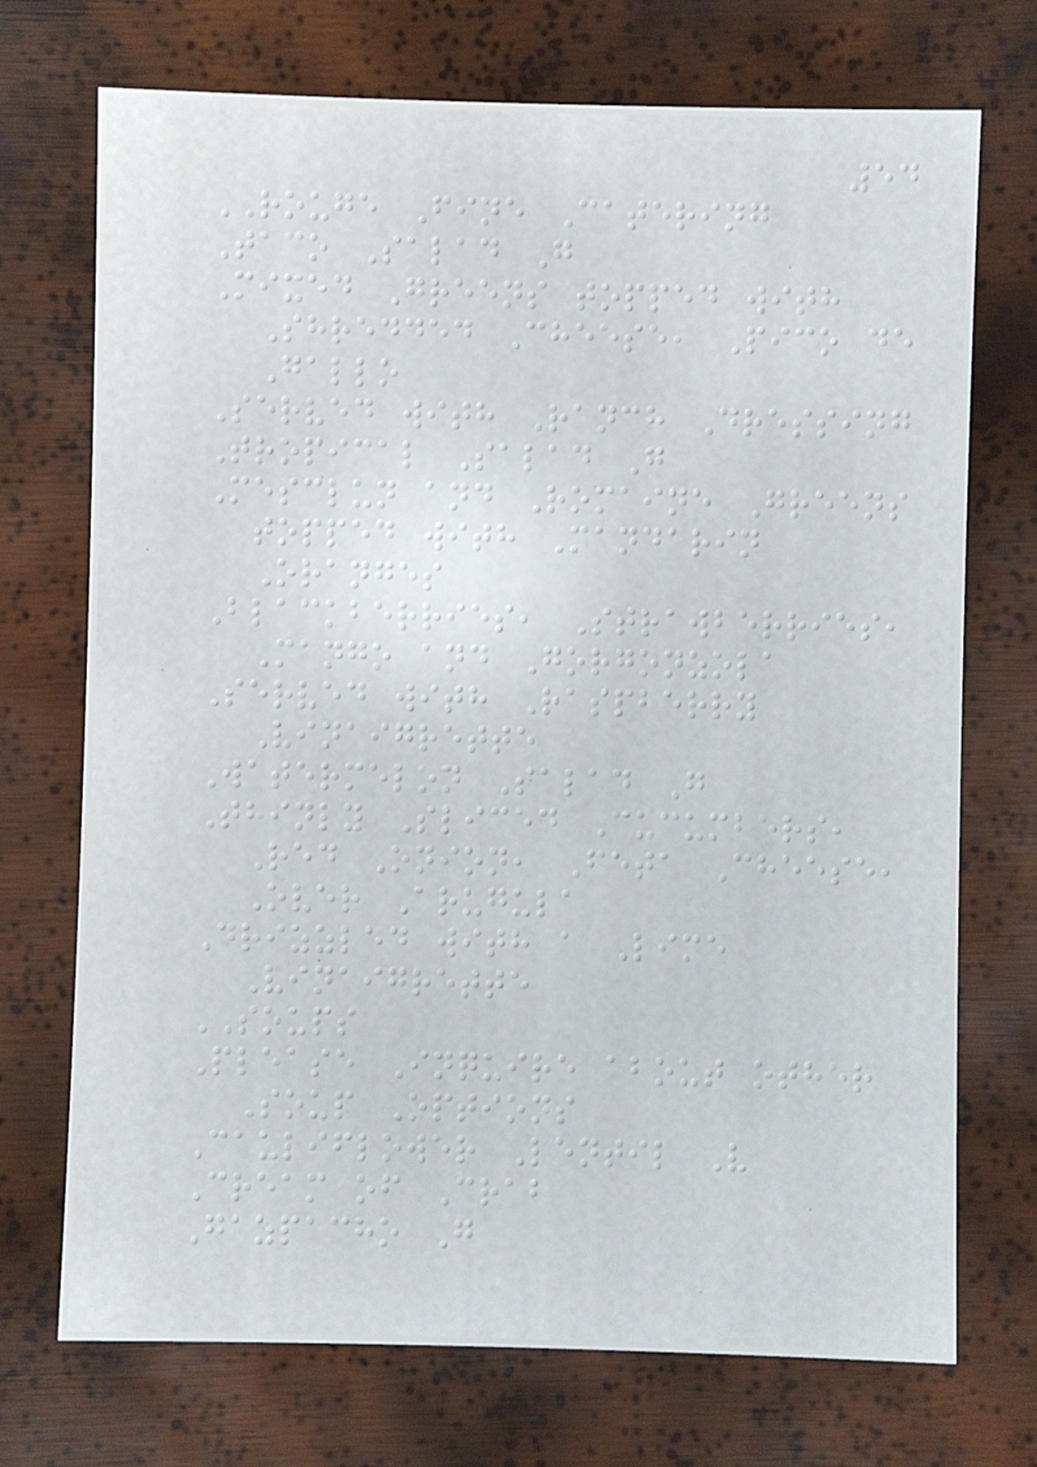54
ROUGE Fine Catering
Taco Salad G
Mixed Greens topped with
Shredded Cheese, Pico de
Gallo
Served with Ranch Dressing
Tropical Salad G
Mesclun and Romaine Greens
topped with Mandarin
Oranges
Blackberries, Strawberries,
Mango and Gorgonzola
Served with Raspberry
Vinaigrette
Watermelon Salad G
Thinly Sliced Cucumbers,
Red Onion, Feta Cheese,
Over Arugula
Drizzled with a Lime
Vinaigrette
SOUPS
Please Inquire about other
Soup Options
Cauliflower Lentil V
Cream of Crab
Gazpacho G
